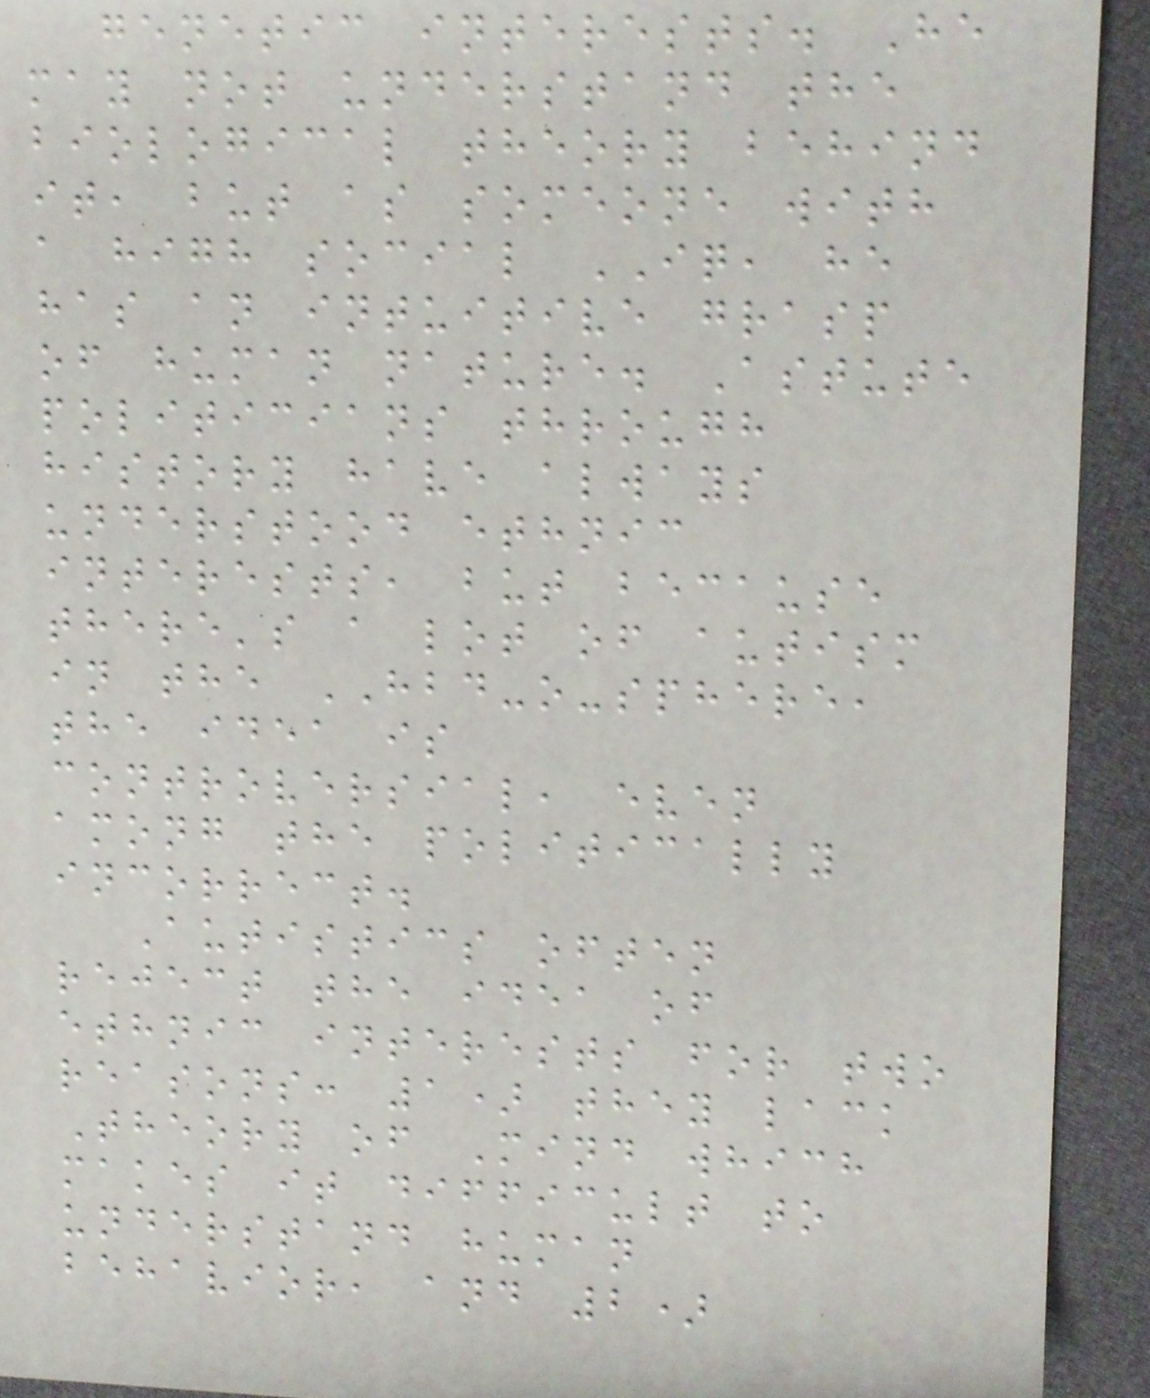genetic interests. He
may not understand the
biological theory behind
it, but as someone with
a high social IQ, he
has an intuitive grasp
of human nature. Astute
politicians through
history have always
understood ethnic
interests, but because
there's a lot of autism
in the HBD-o-sphere,
the idea is
controversial, even
among the politically
incorrect.
Autistics often
reject the idea of
ethnic interests for two
reasons: 1) they lack
Theory of Mind which
makes it difficult to
understand human
behavior, and 2)
